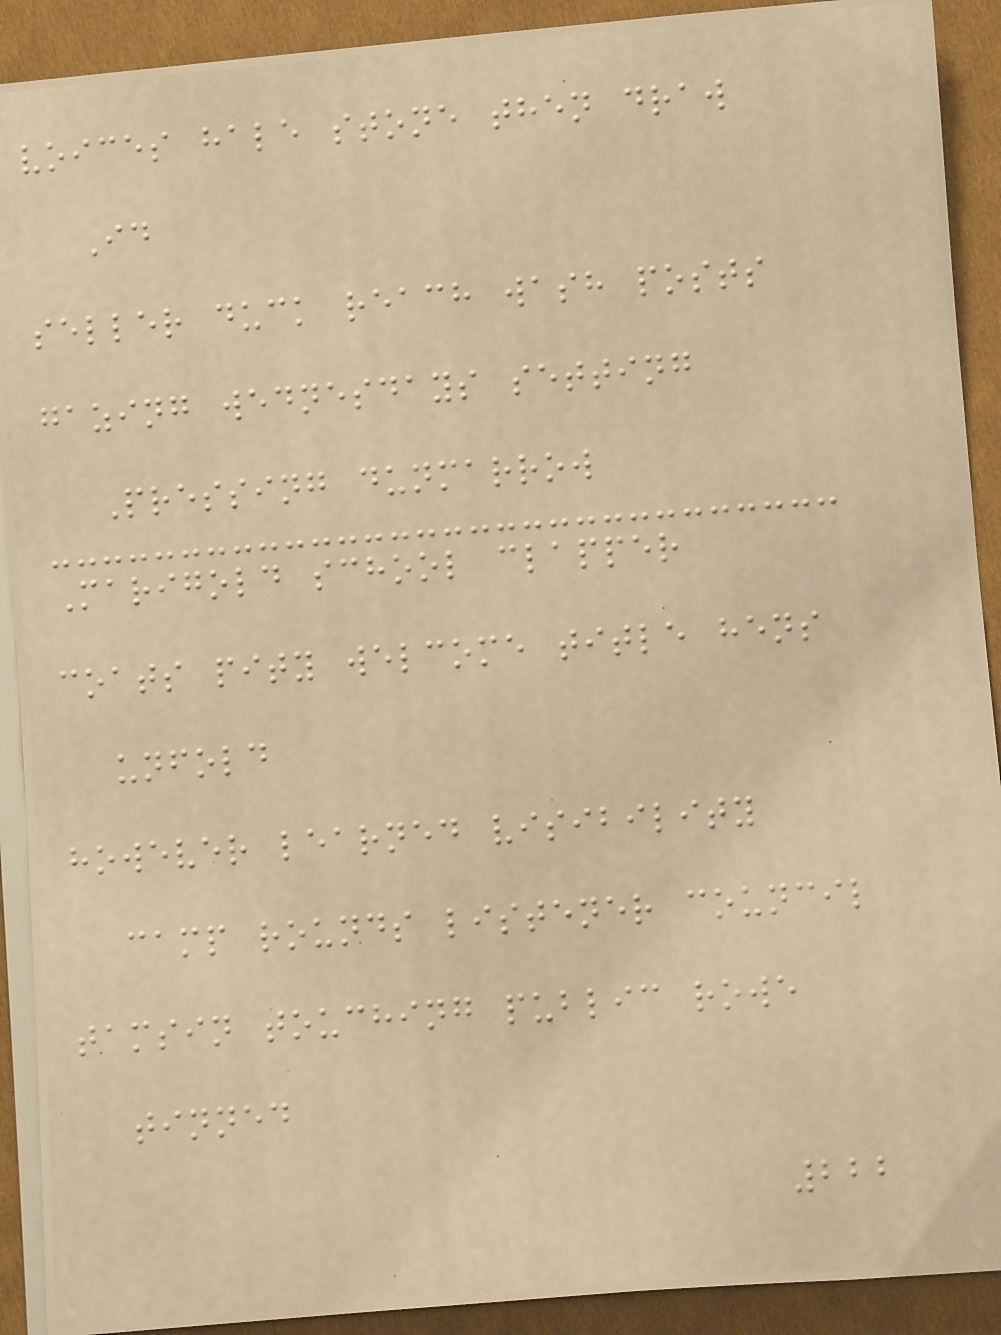voices hale stone then draw
Id
seller duck reach wash posts
gazing wednesdays setting
Pressing dunmarrow
Marigold school clapper
coats pity welcome title hens
unfold
however learned visibility
camp rounds listener council
tamsin touching public rowe
tinned
222
